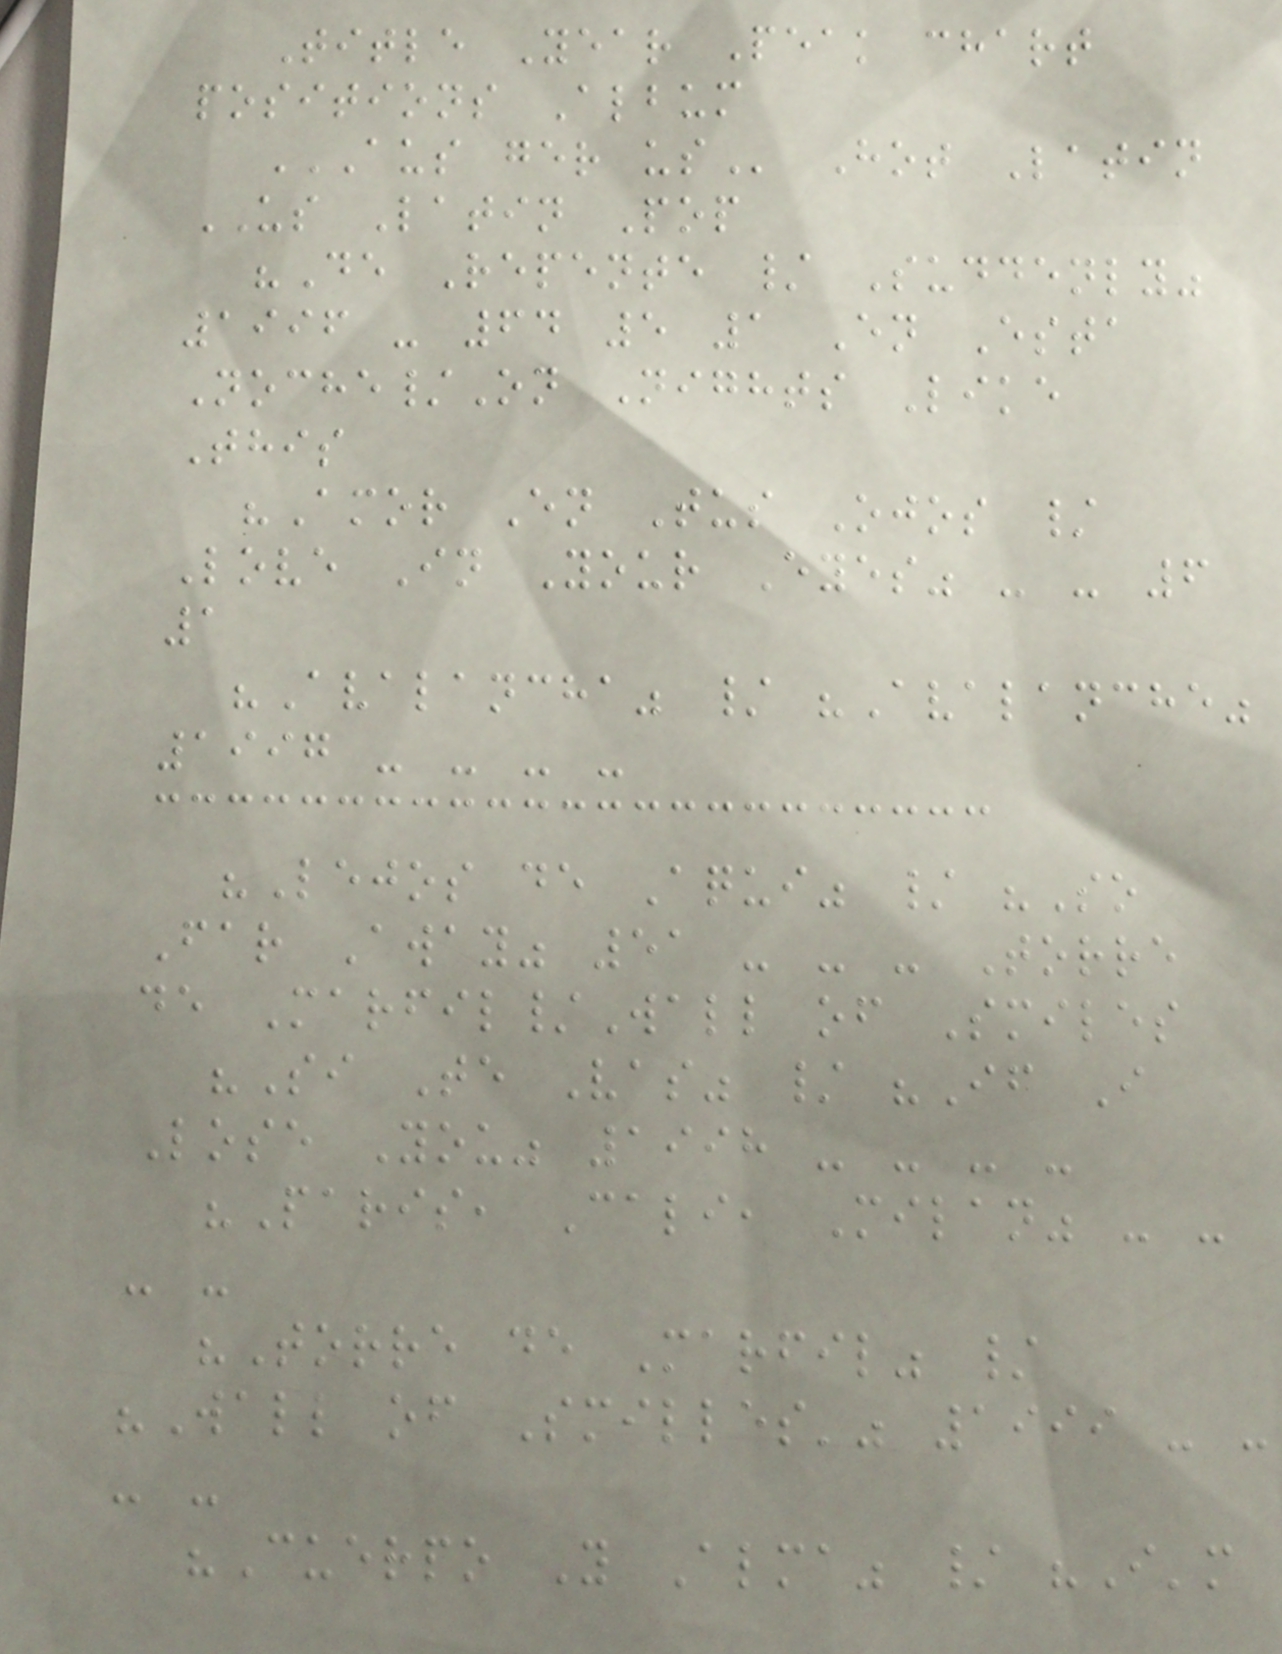Title Year Peak chart
positions Album
AUS GER US Hot Latin
US Latin Pop
"De Repente / Suddenly"
1996 - 64 5 1 En Esta
Noche/On Nights Like
This
"Amor En Tus Ojos /
Love In Your Eyes" - - 6
1
"Avalancha" / "Avalanche"
1997 - - - -
"Lejos de Aqui" / "So
Far Away" 51 - - - Torre
de Marfil/Wall of Smiles
"Si Te Vas" / "If I
Lose You" 1998 - - - -
"Paris, Cali, Milan" - -
- -
"Torre de Marfil" /
"Wall of Smilles'" 1999 - -
- -
"Cuerpo Y Alma" / "I'm
